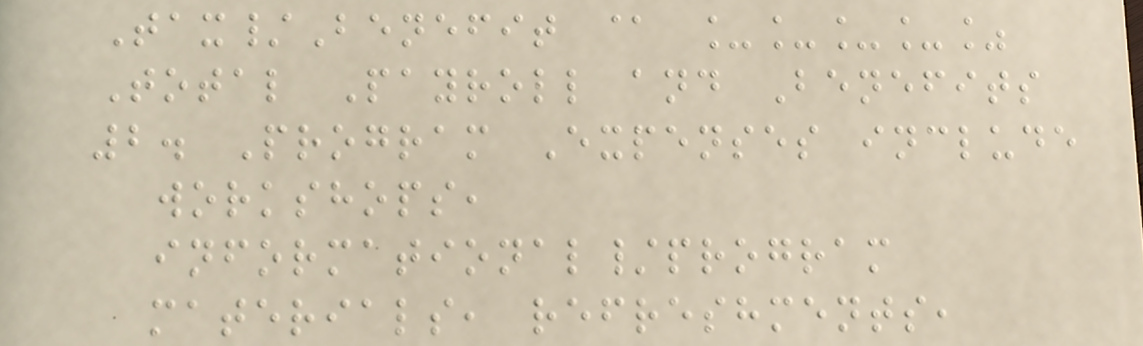Tax/Benefit @ ____%
Total Payroll and Benefits
2. Program Expenses include
workshops,
informational/program
materials, refreshments,
